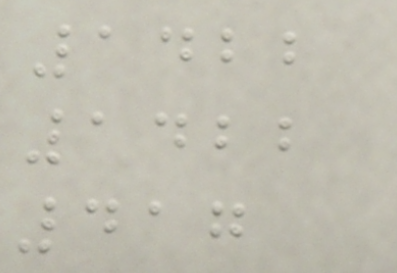1422
1422
417
